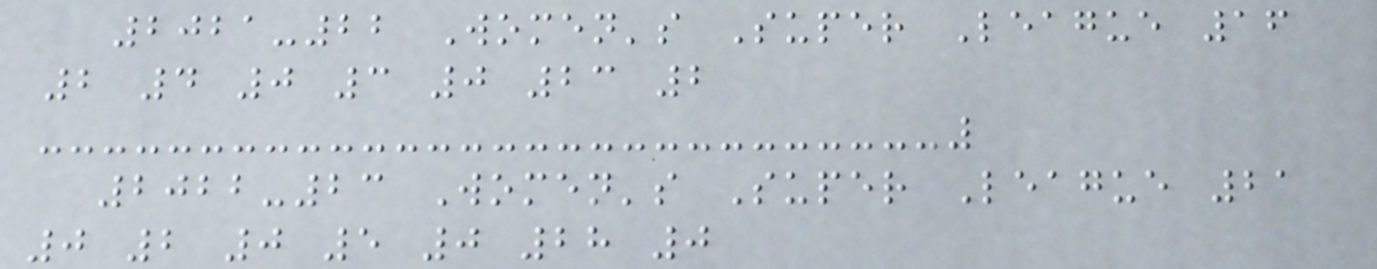2021-22 Women's Super League 16
2 4 0 3 0 23 2
2022-23 Women's Super League 21
0 2 0 5 0 28 0
